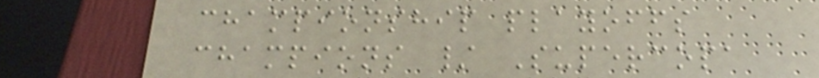championship playoffs
champions / Supercopa
